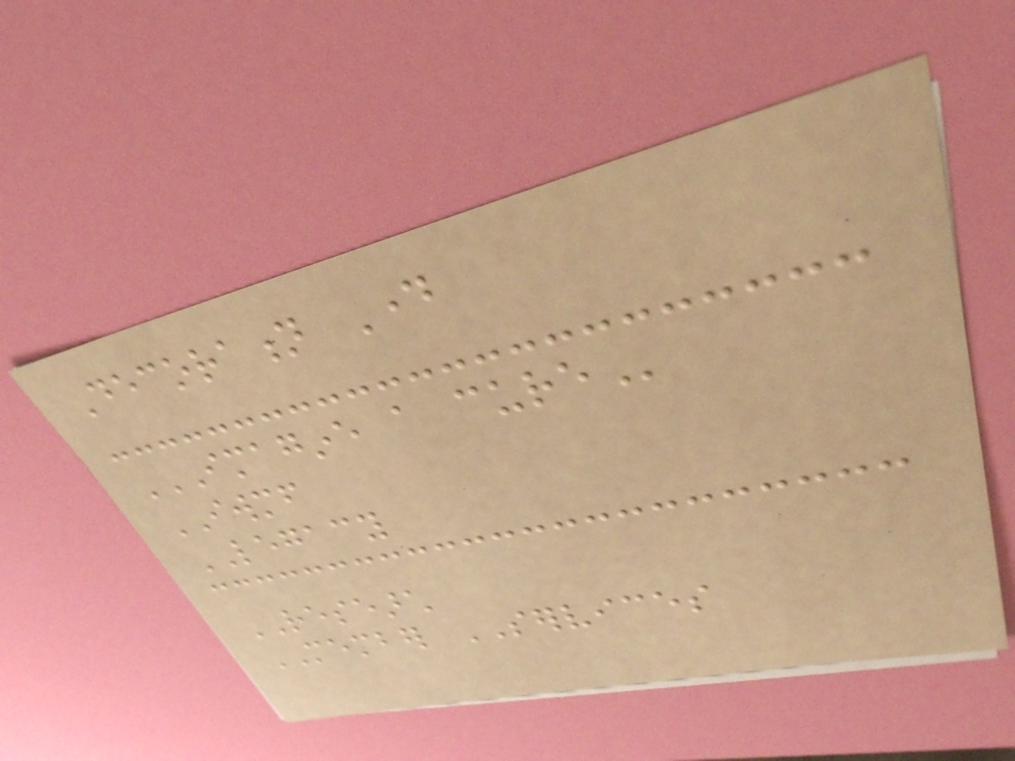Decoration Day
IMAGINE A CURE
IWMF
LEGACY
RESEARCH
MEMBER SERVICES
